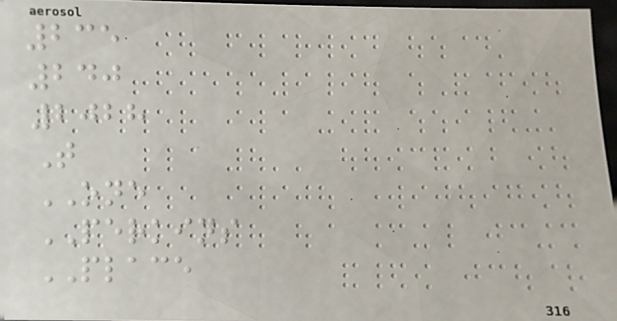235
240
2028
T
ONE
PERKINS
PLACE
